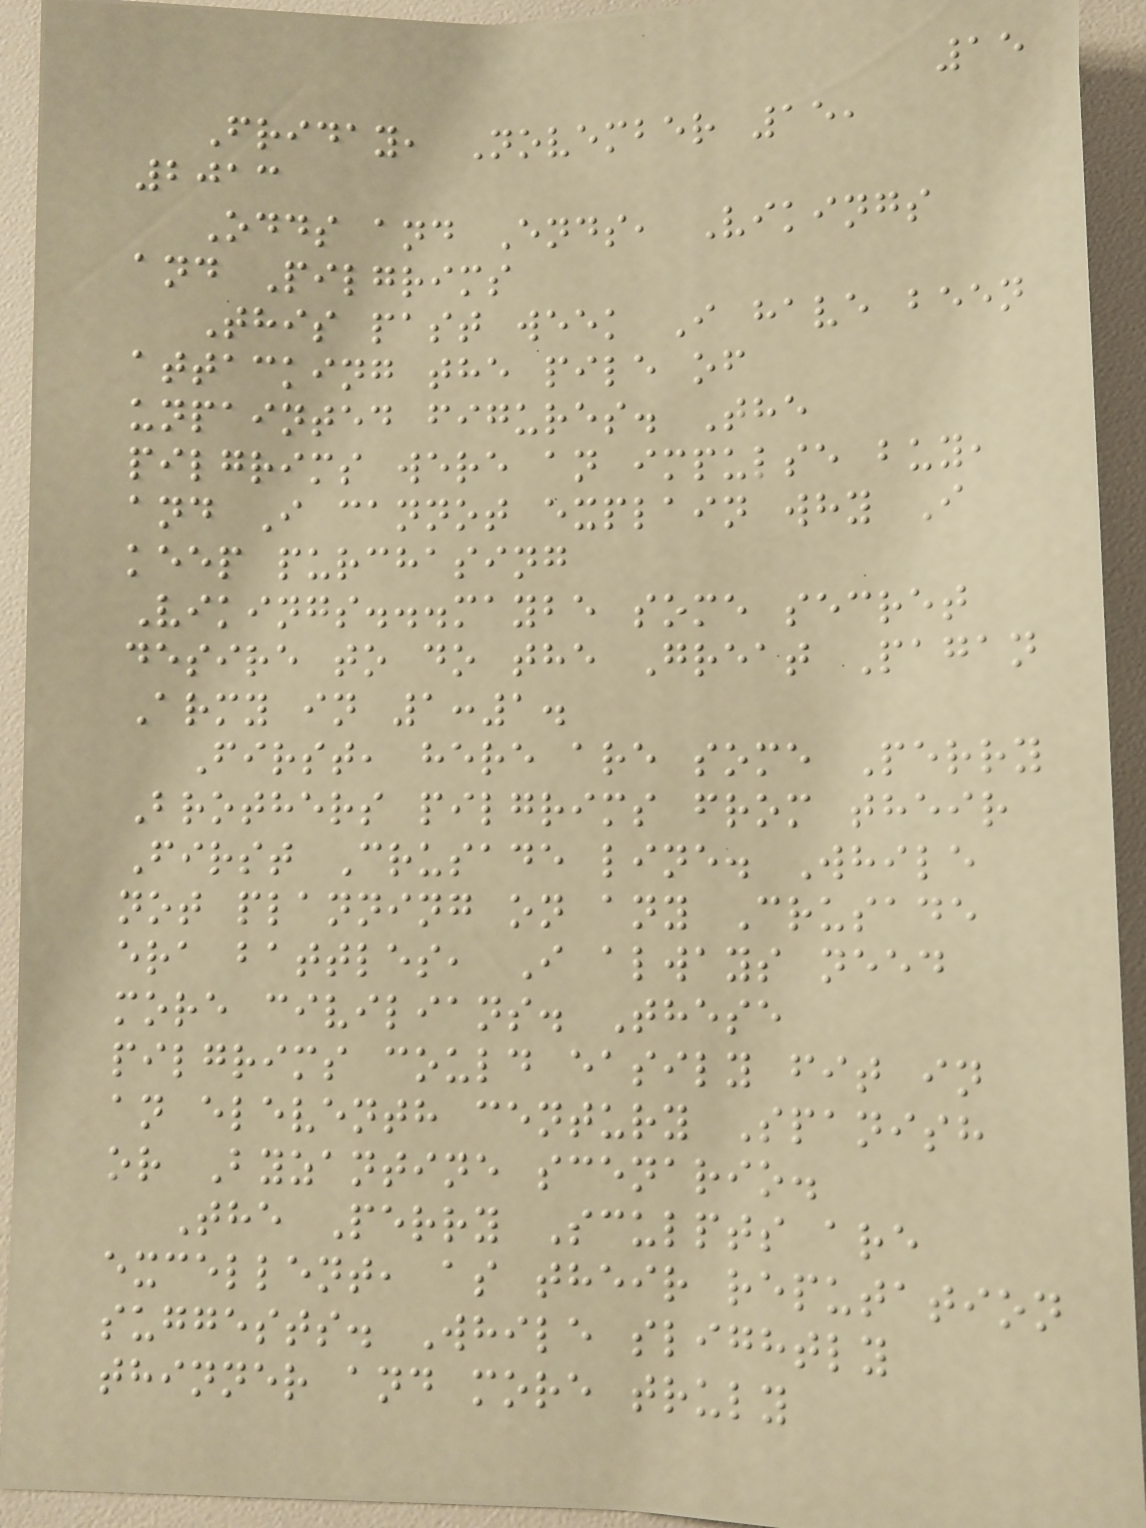15
Friday, November 15,
2013
Odds and Ends, Vikings
and Pilgrims
This past week I have been
attacking the pile of
unpainted figures. The
pilgrims were an impulse buy,
and I cannot explain why I
keep purchasing
Vikings...maybe some secret
desire to do the Great Pagan
Army in 1:1.
First, here are some Perry
Brothers pilgrims from their
First Crusade line. While
not planning on any Crusade
era battles, I always need
more civilians. These
pilgrims could easily fit in
an eleventh century Spanish
or Byzantine scenario.
The Perry Sculpts are
excellent, as their reputation
suggests. While slightly
thinner and more truly
